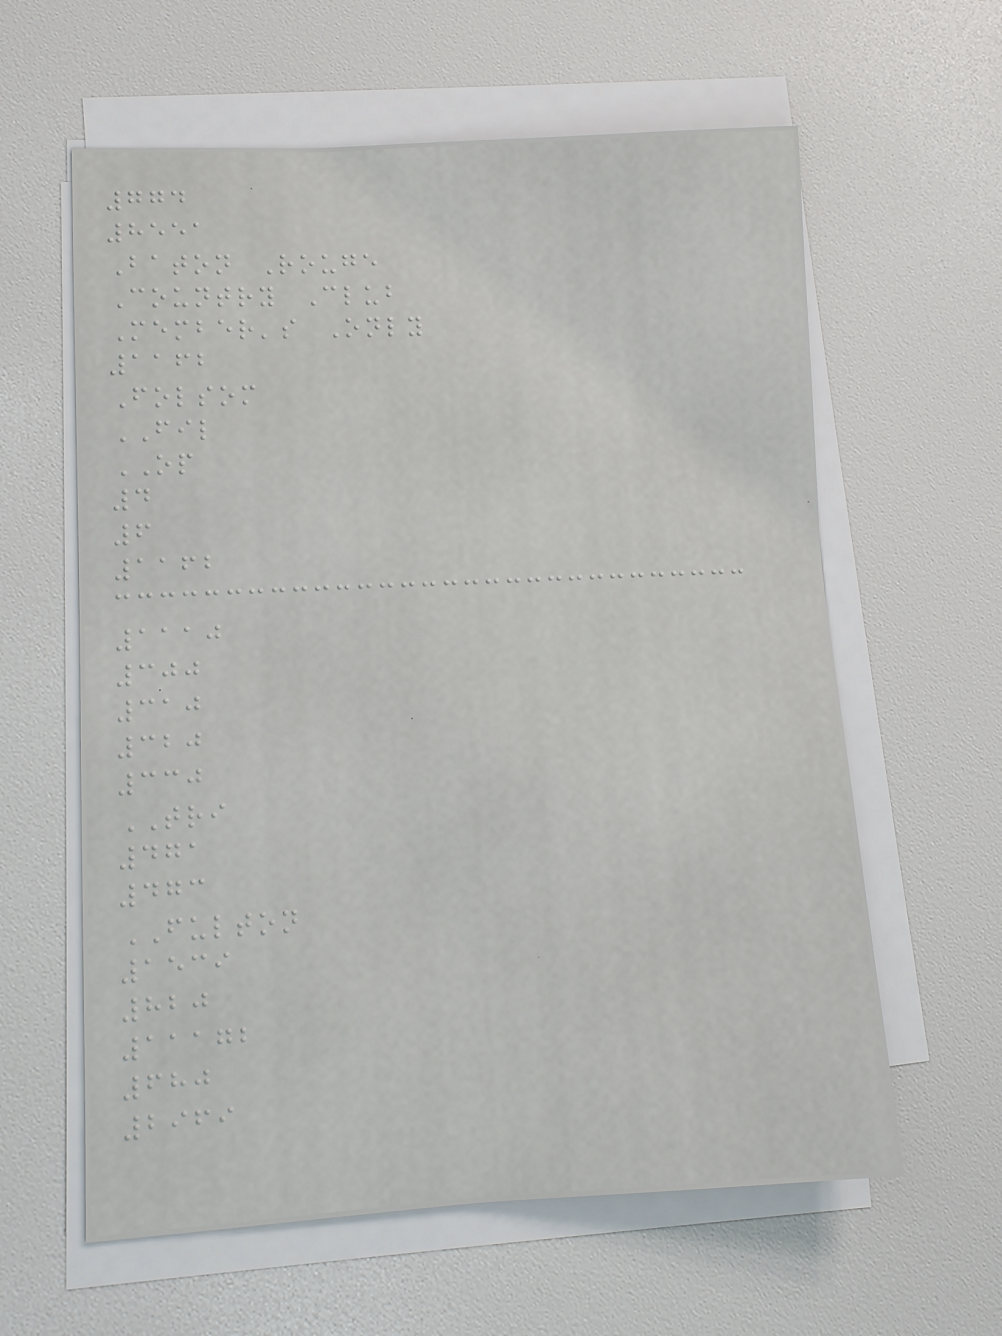774
8551
Baton Rouge
Country Club
Member's Only
1162
Folsom
FIL
OP
4
6
1162
1110
300
310
320
330
TRI
471
473
FULTON
1539
820
11172
680
2969
